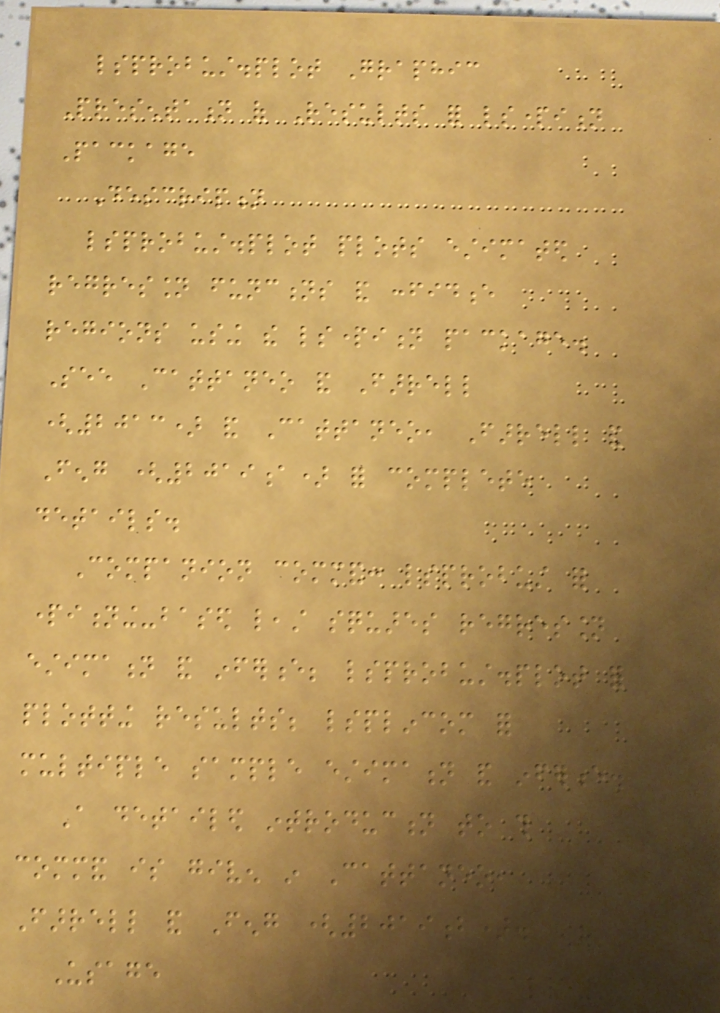lsprobust.plot Graphic
Presentation of Results for lspartition
Package
Description
lsprobust.plot plots estimated
regression functions and confidence
regions using the lspartition package.
See Cattaneo and Farrell
(2013) and Cattaneo, Farrell and
Feng (2019a) for complete
details.
Companion command: lsprobust for
partitioning-based least squares regression
estimation and inference; lsprobust.plot for
plotting results; lsplincom for
multiple sample estimation and inference.
A detailed introduction to this
command is given in Cattaneo,
Farrell and Feng (2019b).
Usage
